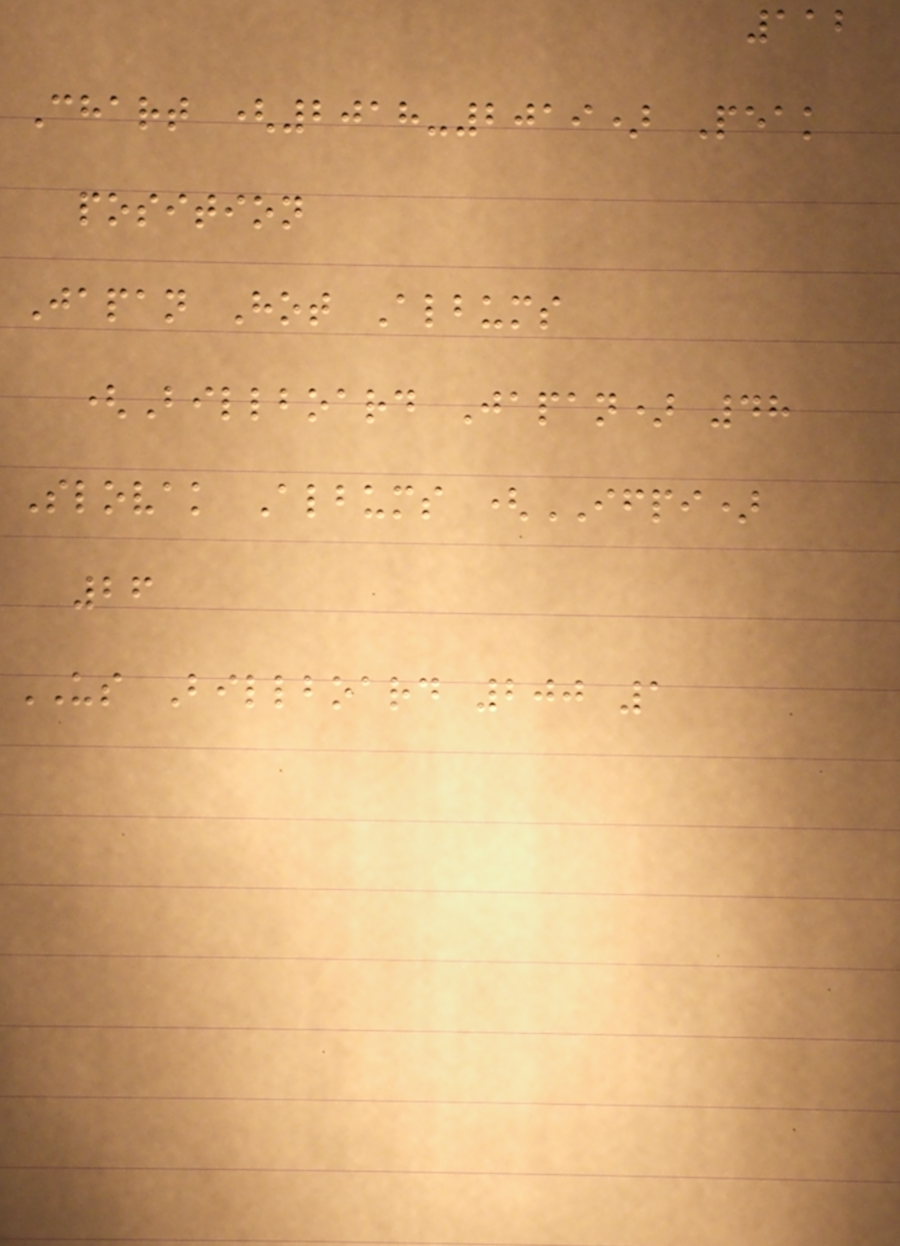112
Chart (2018-2019) Peak
position
Japan Hot Albums
(Billboard Japan) 48
Slovak Albums (IFPI)
26
US Billboard 200 1
